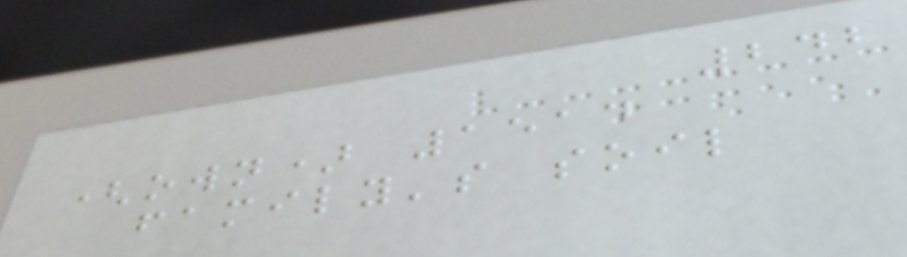242
(own) 1514
family's soil
